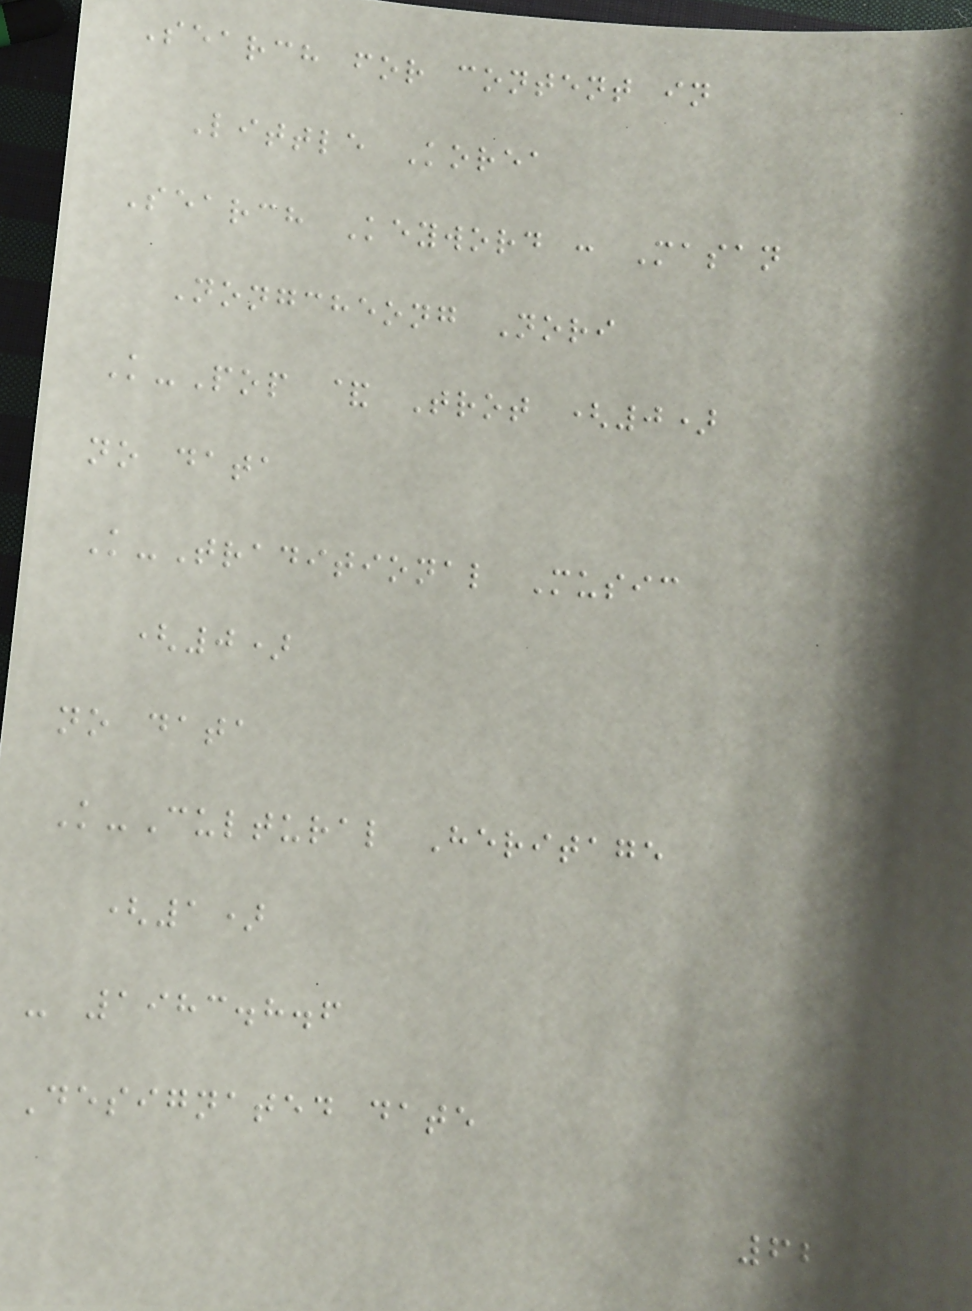Search for content in
Little Korea
Search Keyword : Masan
Nongcheong Nori
K-Pop & Trot (0)
no data
K-Traditional Music
(0)
no data
K-Cultural Heritage
(1)
- 1983.8.6
Designated date
62
